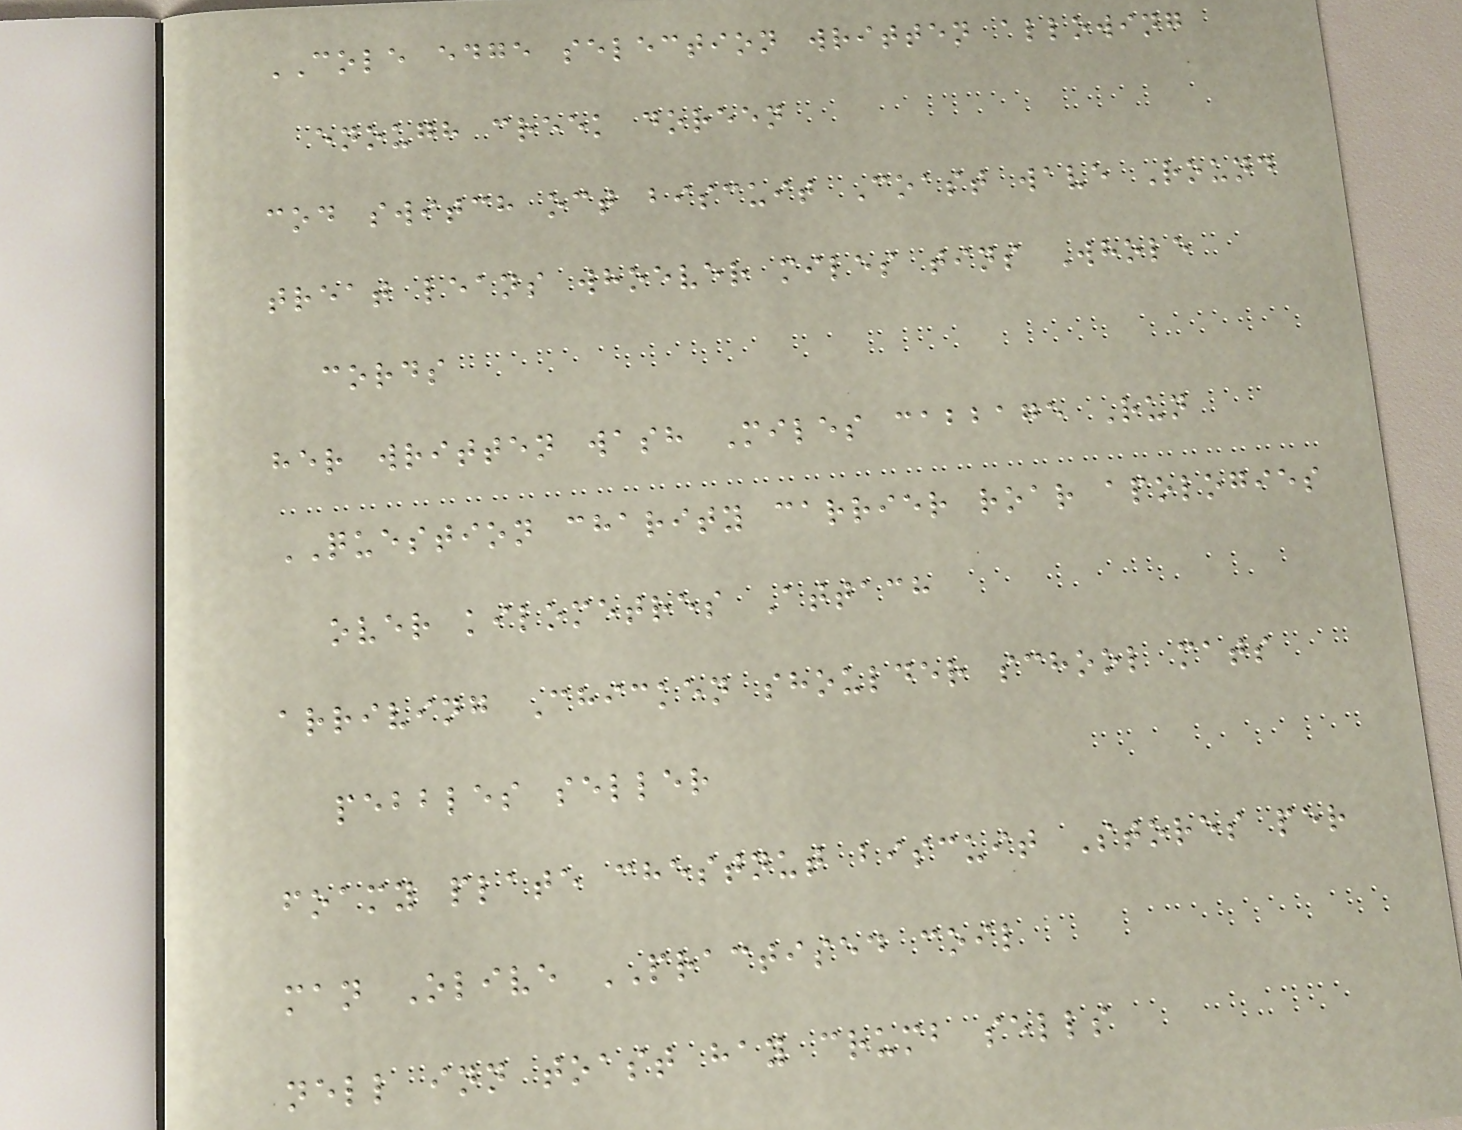COLE edge selection written allowing
enough creek doreen
cod switch oct biscuit Coast wave Round
treat leans whoever miles tins Whole
cords
her written wash Miles cabbage Run
QUESTION charity carrier roar apologies
over kilometres Attach
arriving Chicken shoulder school mats
pebbles seller
foamy plate chestnut biscuit Stores per
man Olive PRACTISED coil
nell inn toast hay crumb sells
